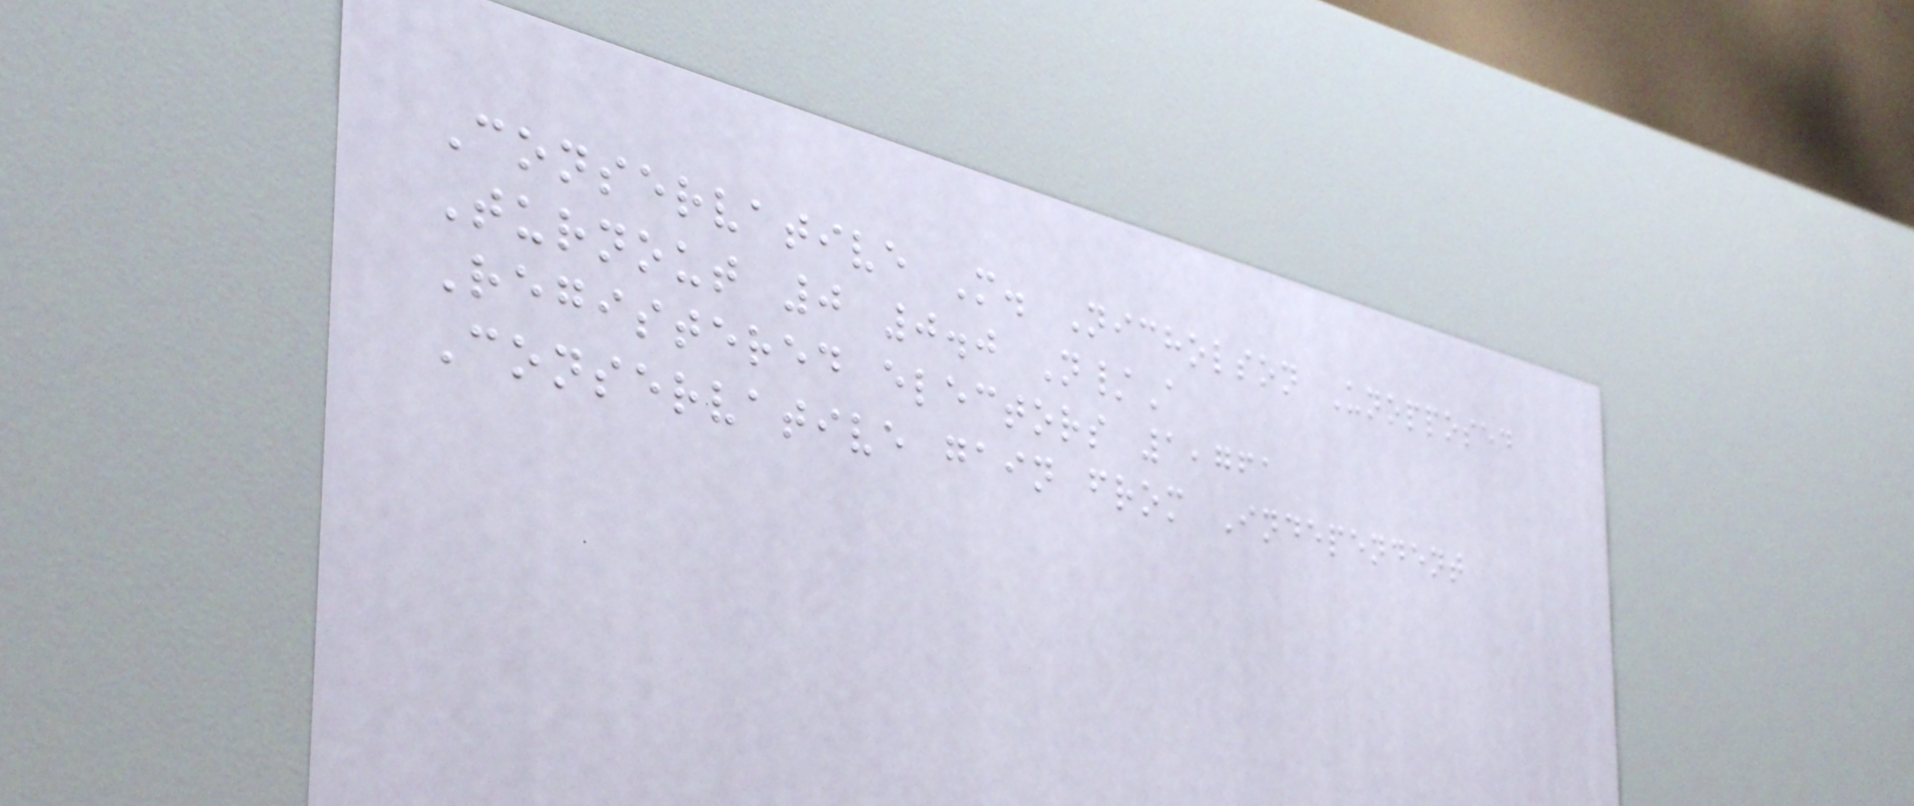Conservative M. Nicholson Unopposed
Turnout 0 0.0 N/A
Registered electors 1,761
Conservative gain from Independent
